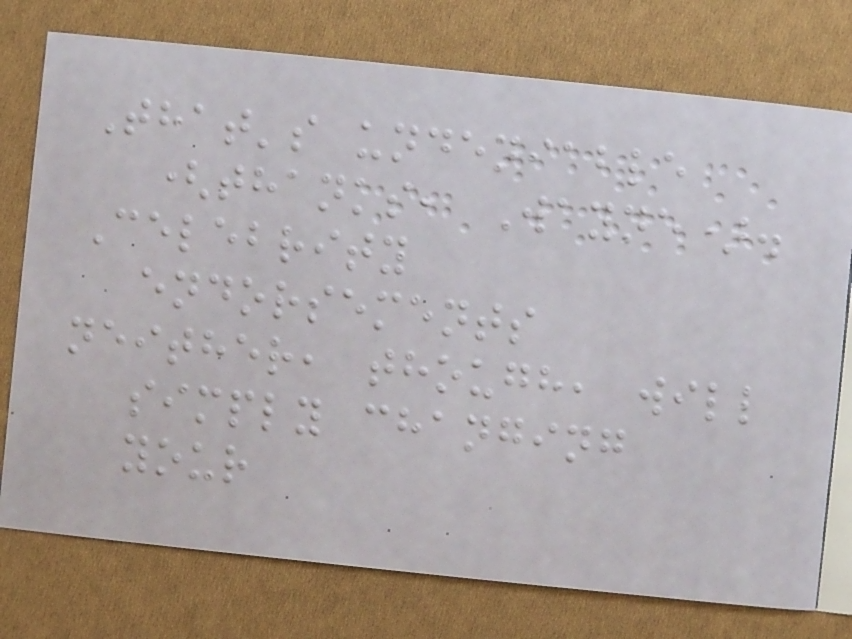That's undeniable
(thanks, Wayne).
Celebrity
endorsements
neither, though, will
simply changing
your
